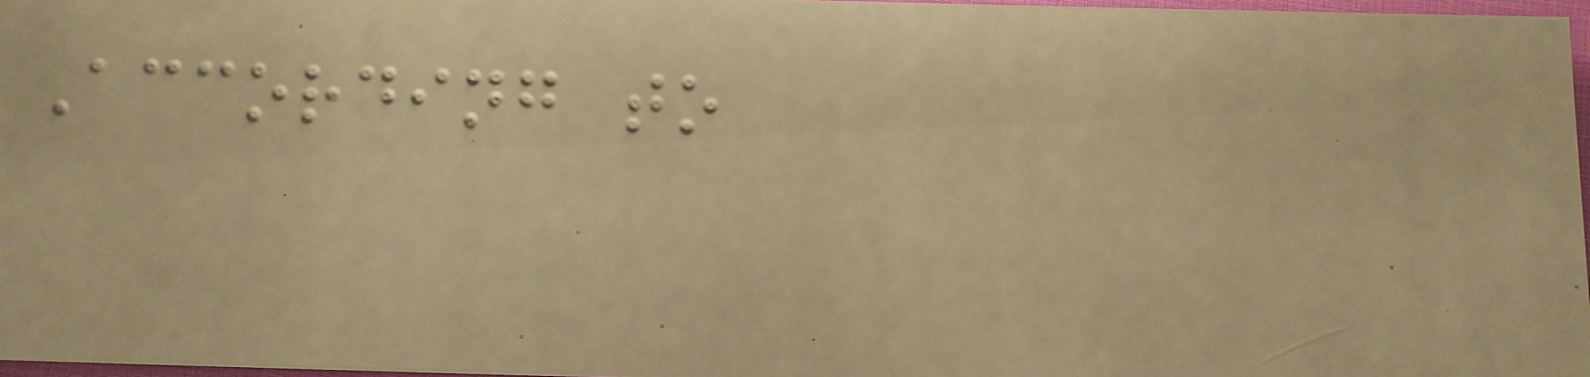According to
